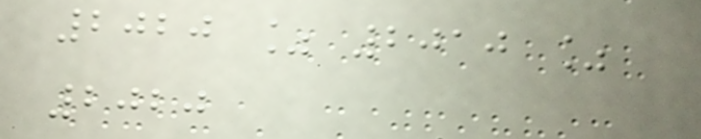2020 % 2010 %
2020
